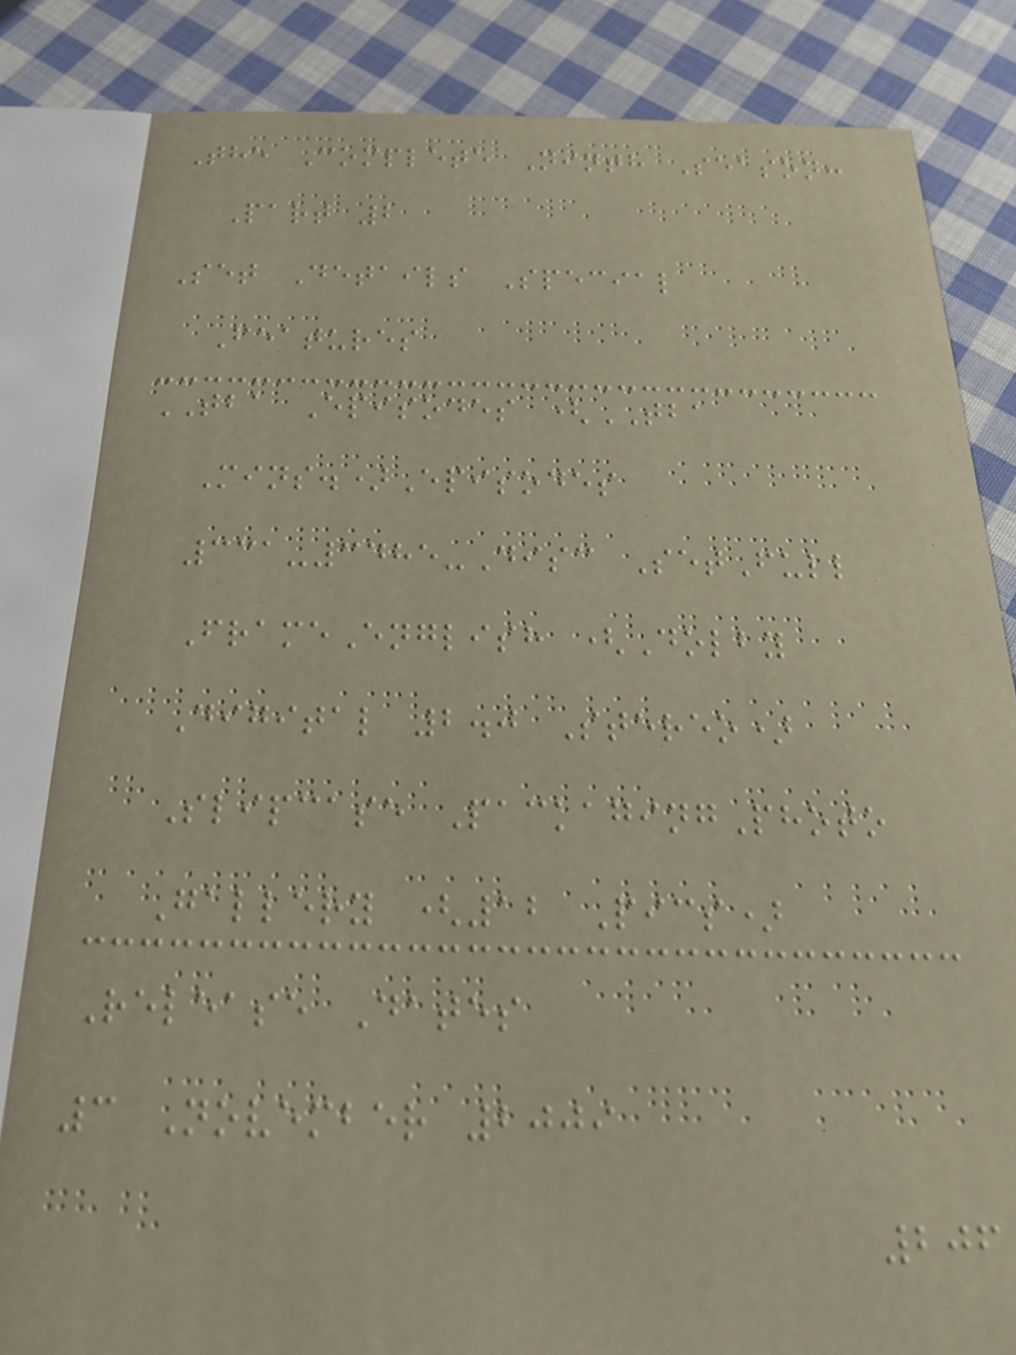The Complete Ninth Season:
Part 2
Set Details Special
Features
TBA Episodes (TBA
Mins.)Episodes
331-3485-Disc SetFull
FrameEnglish (Dolby
Digital 2.0 Stereo)
Slipcase PackagingPhoto
Gallery (12 Pics)
Release Dates
3 November 2009
206
